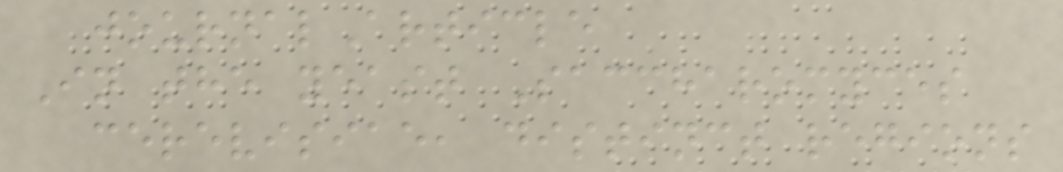journalArticle
In the yeast Saccharomyces
cerevisiae, distinct regions
